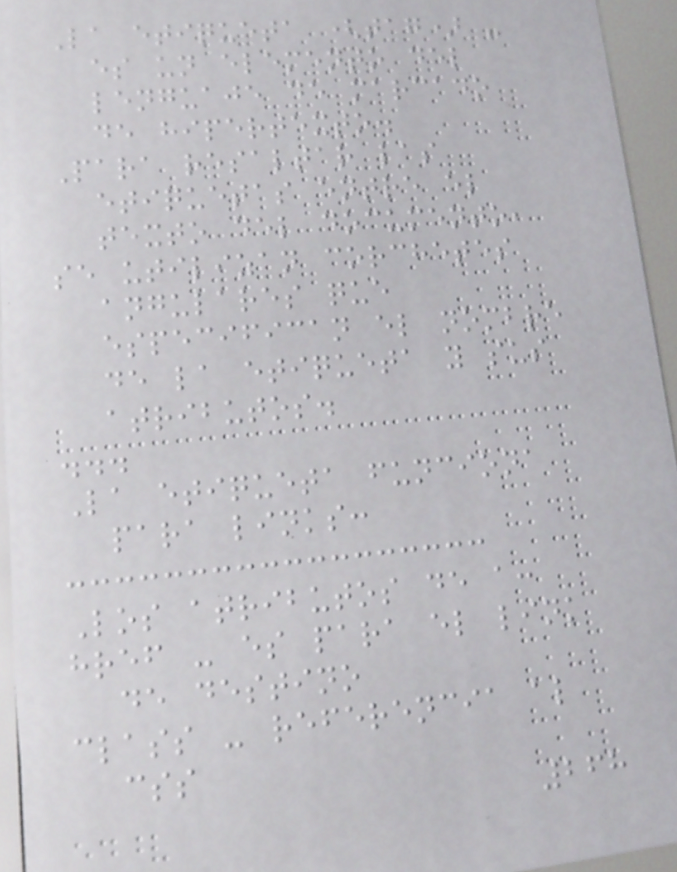La etiqueta (tag) -
es un elemento del
lenguaje de marcado
de hipertexto.
Para resaltar las
etiquetas entre el
texto del documento,
se utilizan corchetes
angulares que
especifican el nombre
de la etiqueta y sus
atributos.
...
La etiqueta funciona
para links:
Los atributos de a:
href - es para el link
de destino
class - referencia al
css
268
